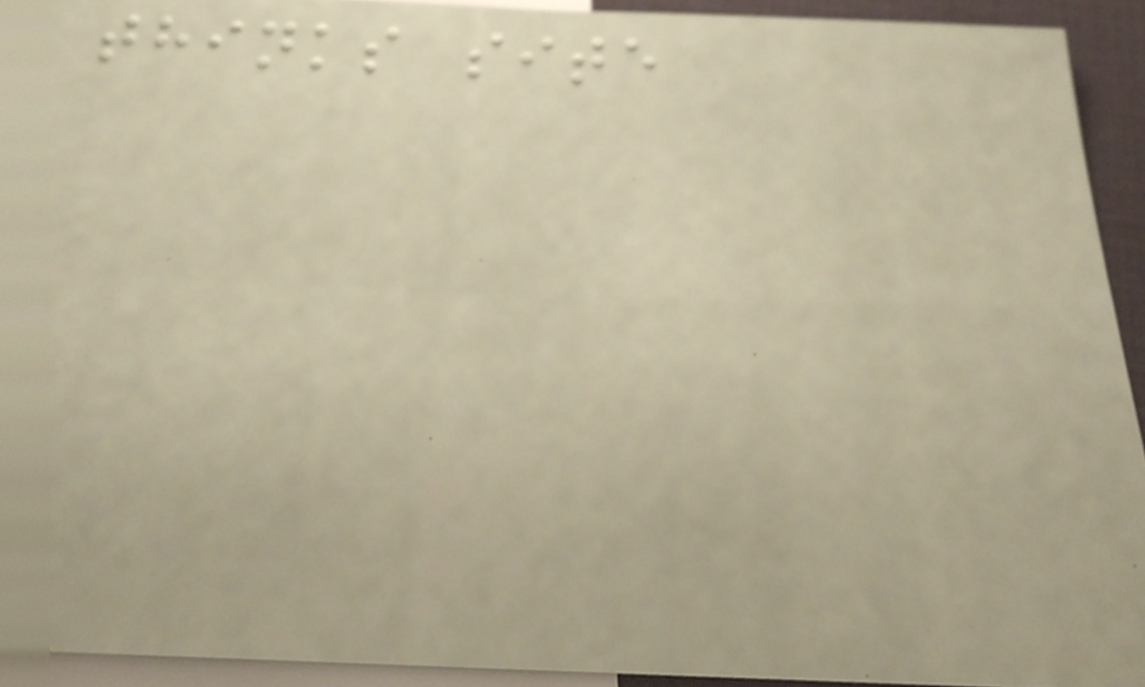thinks site
